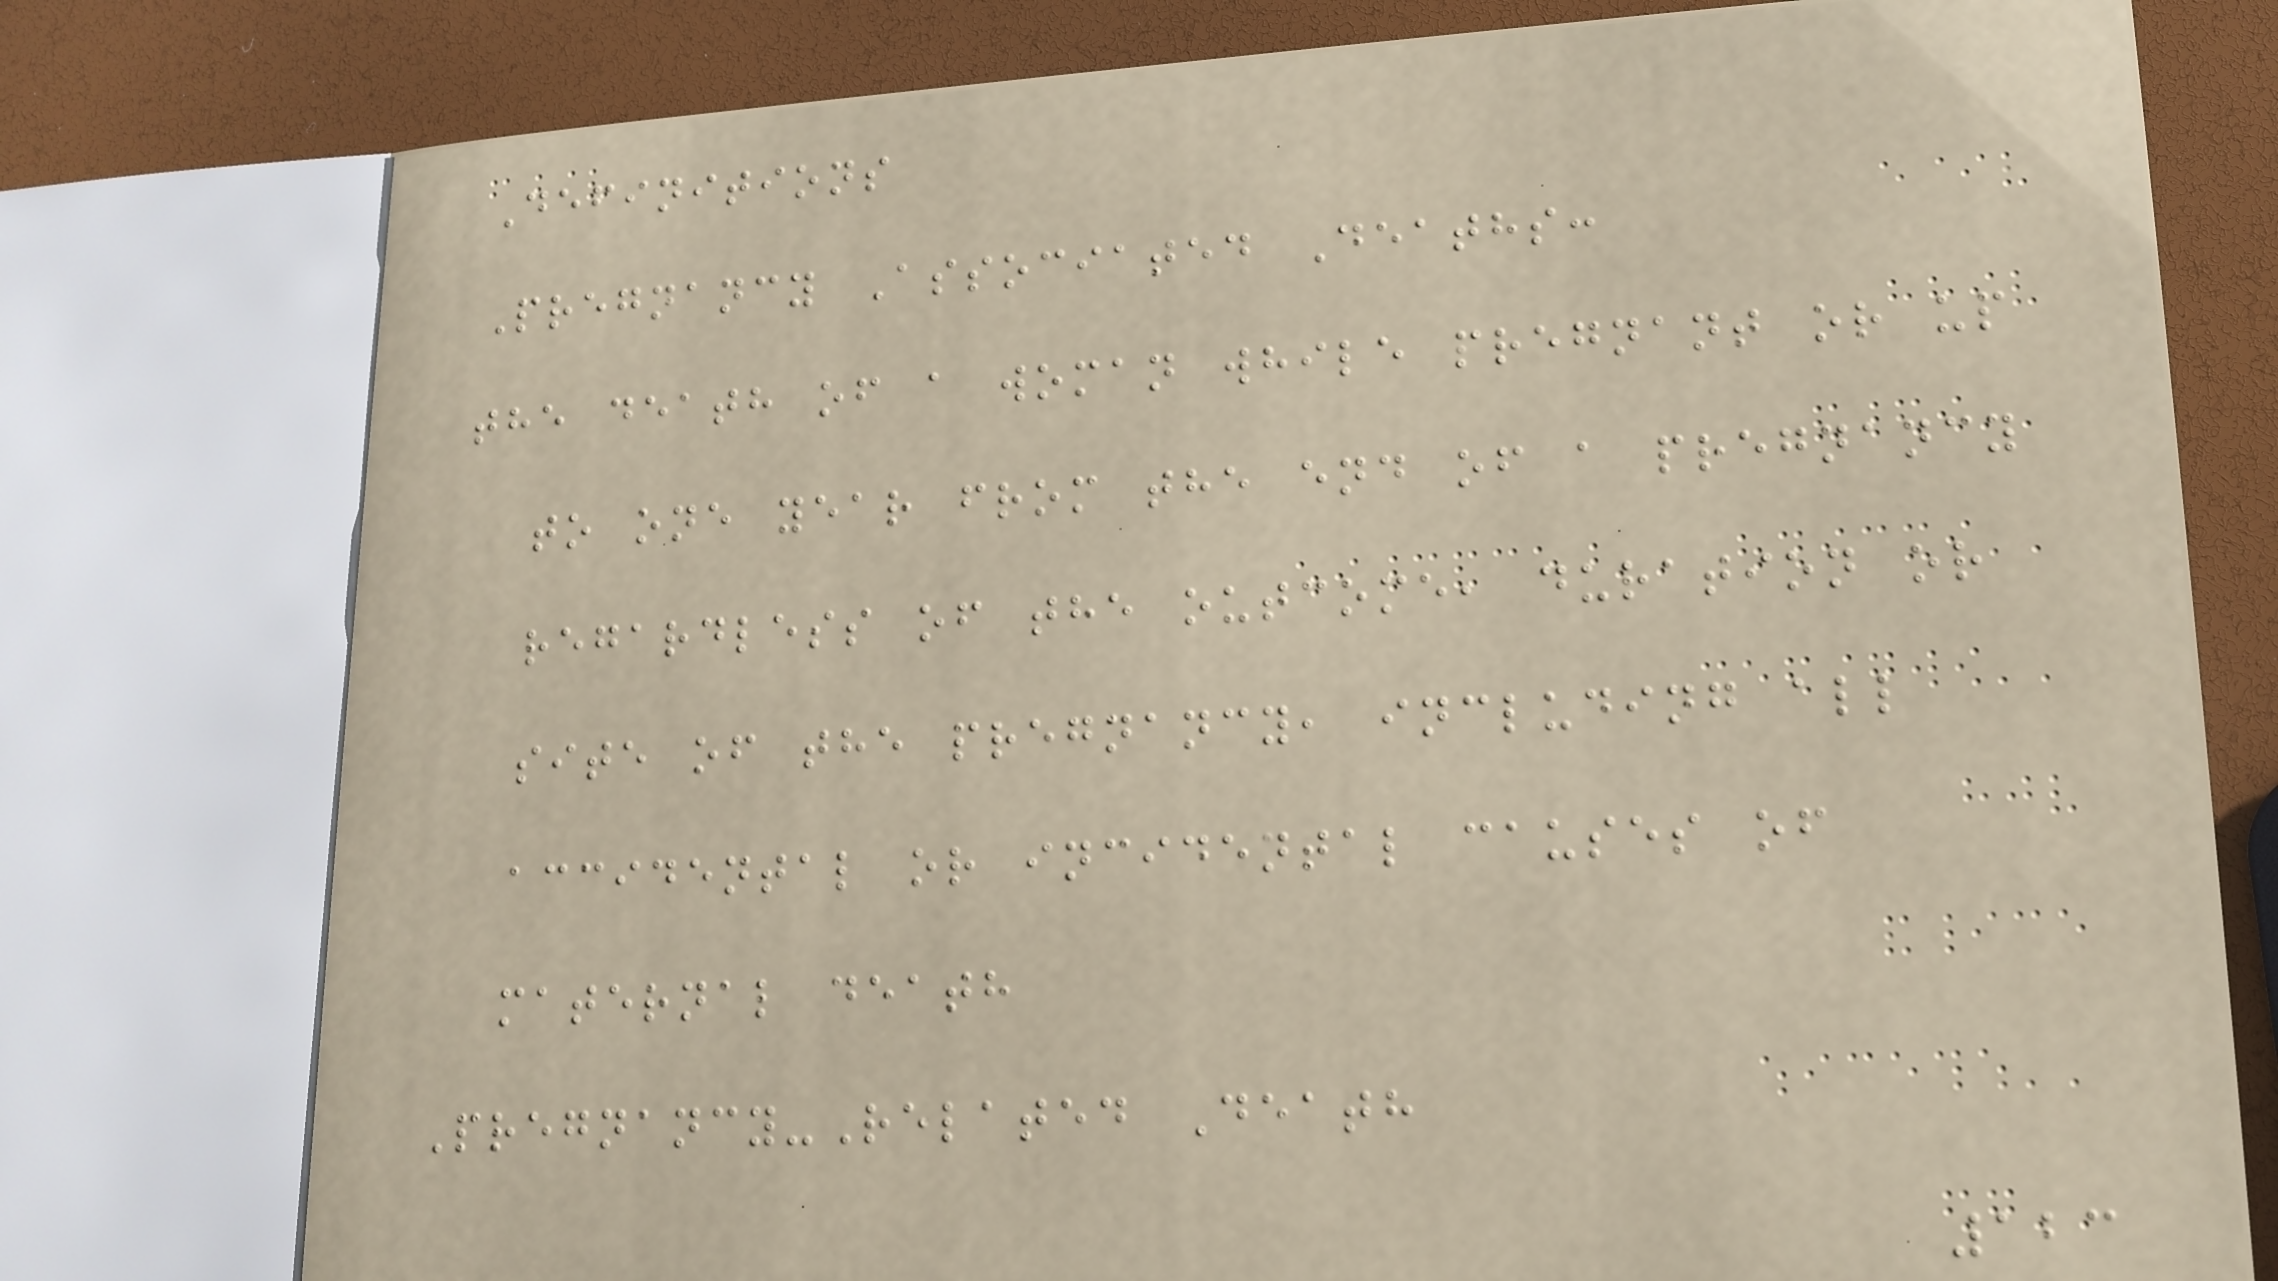Definitions
Pregnancy Associated Deaths:
the death of a woman while pregnant or up
to one year from the end of a pregnancy
regardless of the outcome, duration or
site of the pregnancy, including all
accidental or incidental causes of
maternal death
Pregnancy-Related Death
123
